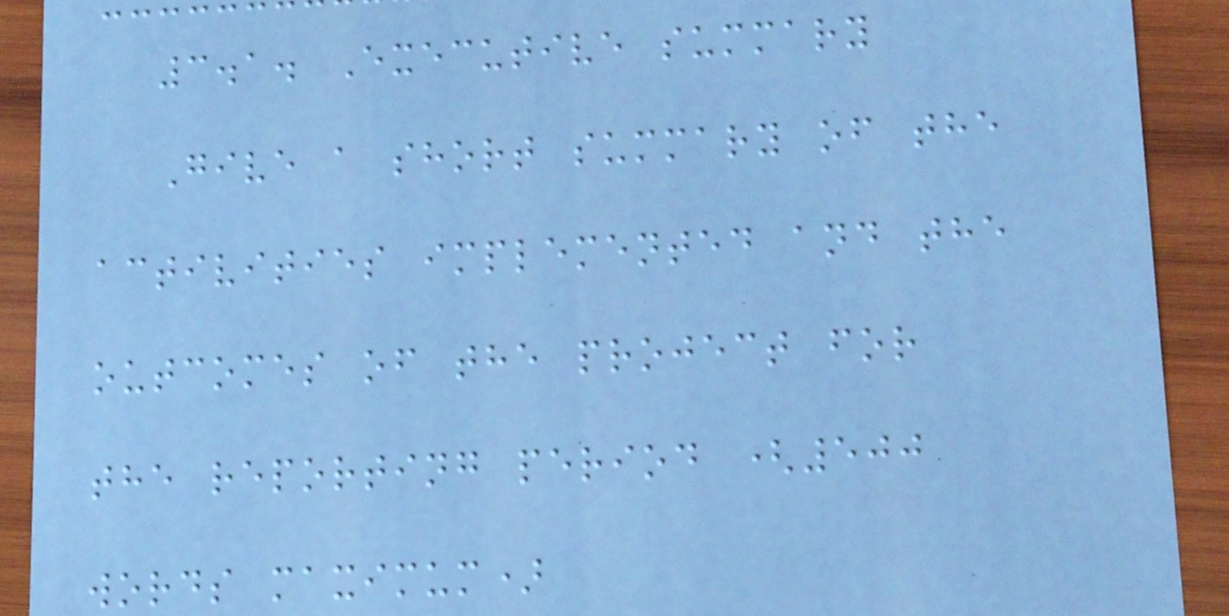3.1. Executive summary
Give a short summary of the
activities implemented and the
outcomes of the project for
the reporting period (500
words maximum)
